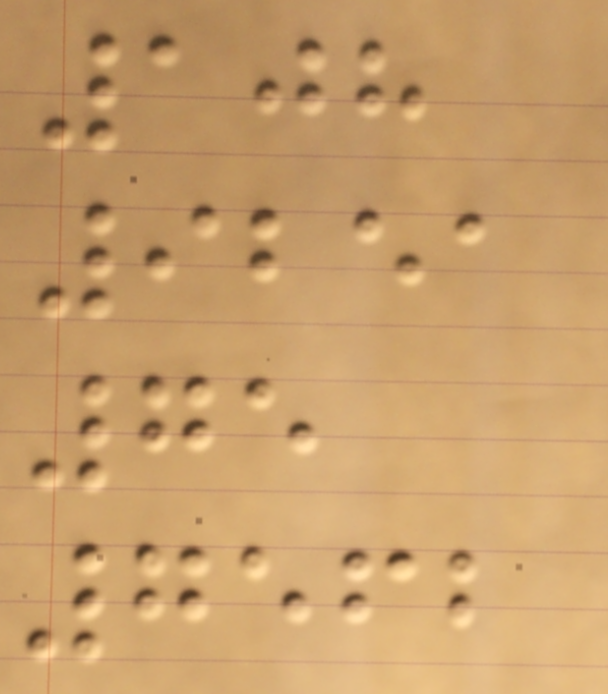108
9251
75
7562
